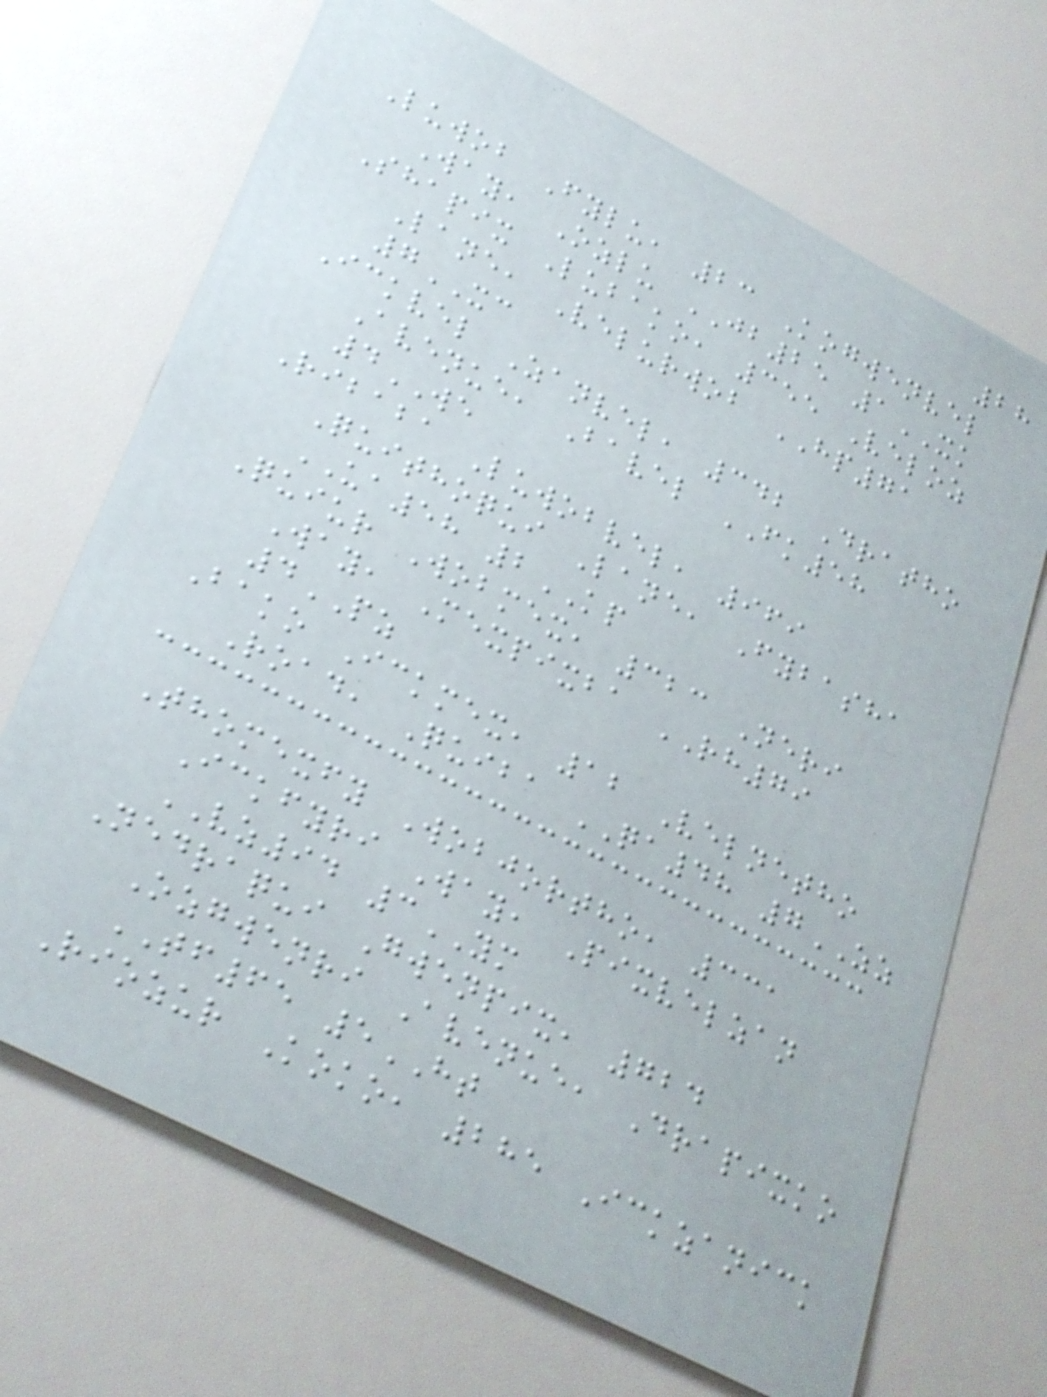28
Luwob Fylu, 23 Kogwenvel
Way, Ozlu JB25 1XK
Shapix Lubako, 355 Veloz
Lane, Velurwob HP71
7XC
Ickvel Zanvel, 342 Dratho
Avenue, Bavel FK58
4WE
Ribaba Luwobvel, 969
Quithoqui Lane, Fybasha
UA58 2KP
Quiur Wobmex, 323 Neri
Way, Mexpixba RH79
4PZ
Bako Ickmex, 12 Velnetho
Road, Quiba QA48 7ZZ
Thomexfy Wobjortho, 331
Ickfyri Way, Pixvelzan
VZ94 3YM
Nedraqui Gwenpix, 724
Ozgwenri Avenue, Drapixko
TF65 5HT
Riozur Koko, 285 Ickzanick
